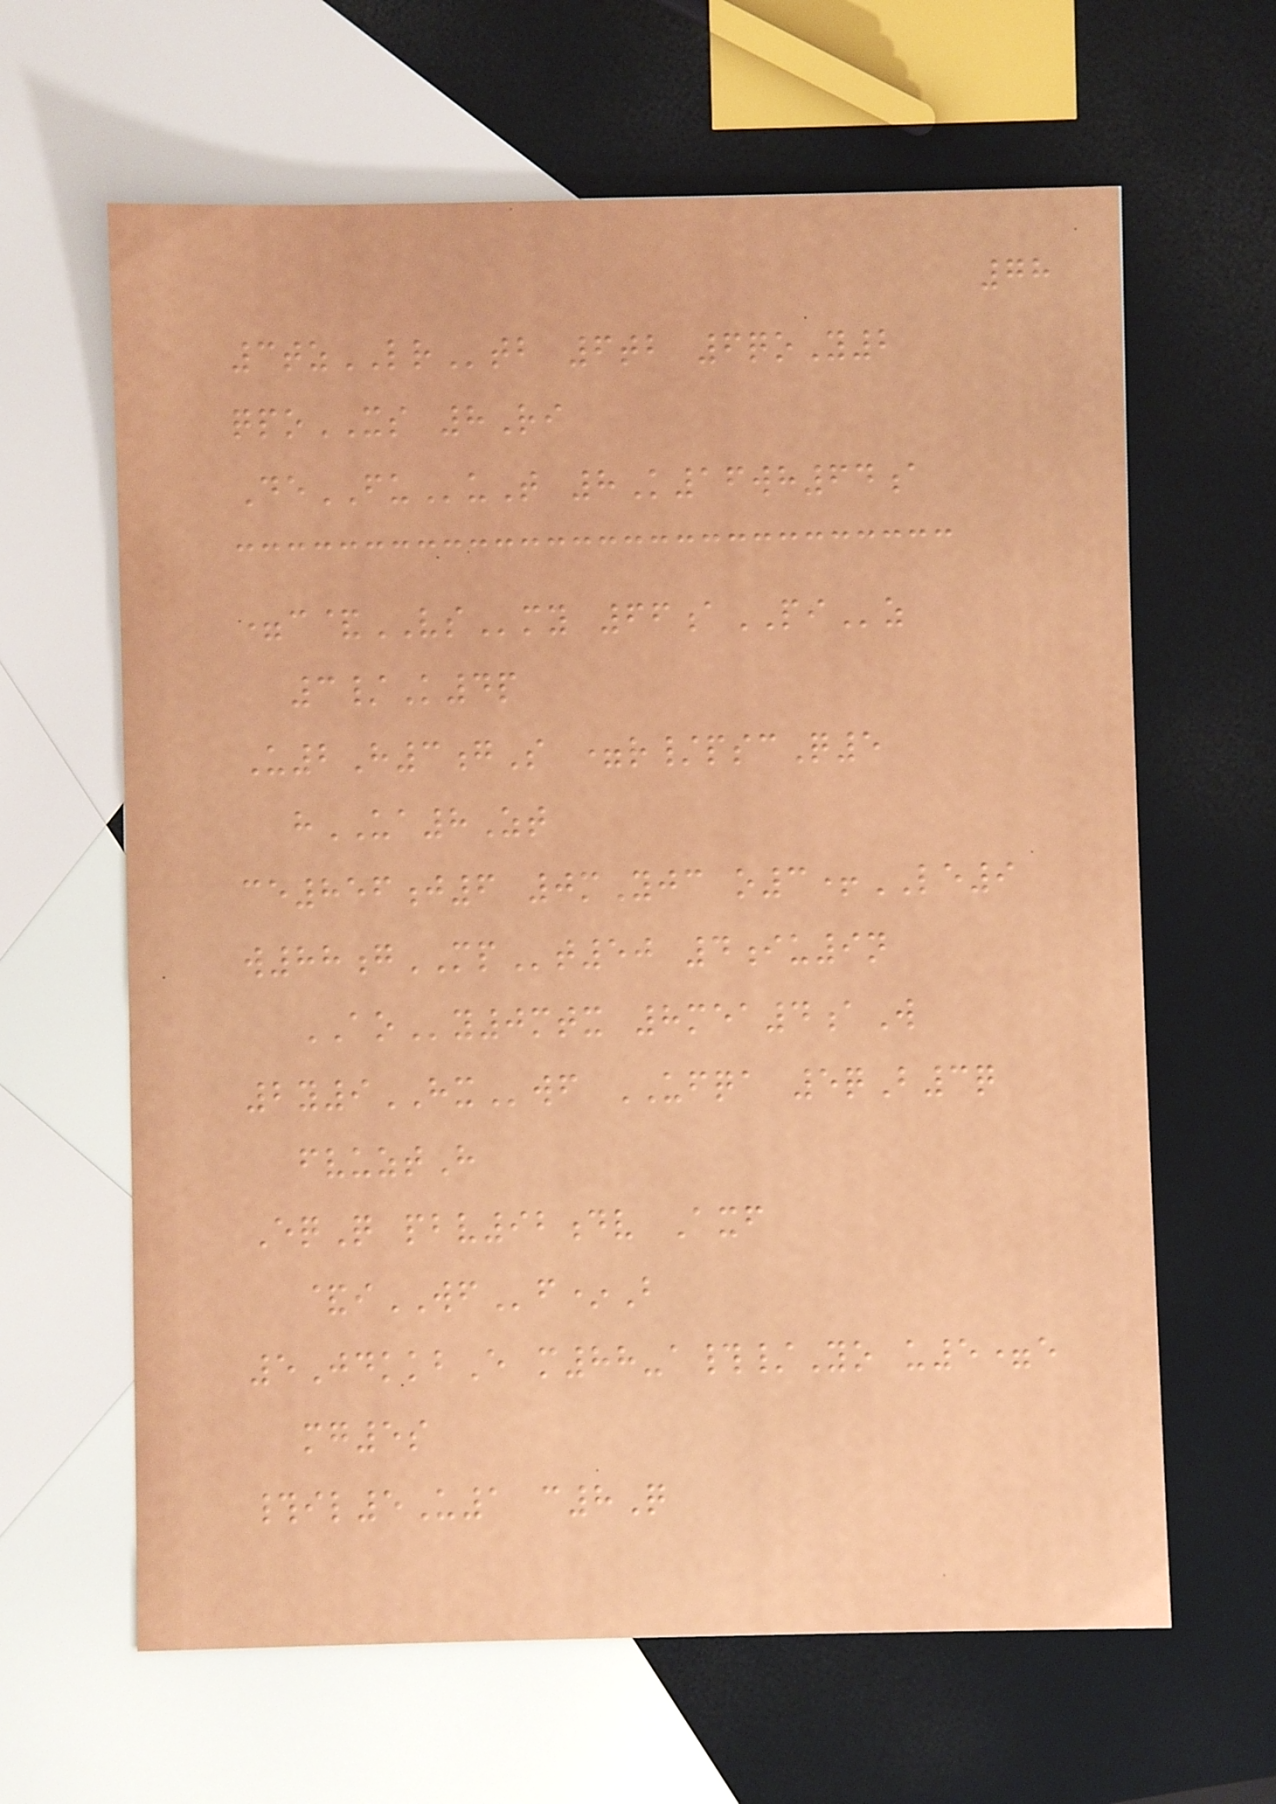78
3tzLRtb 6tb 6qoY2
qpoXS 8Ri
DeFUuT 8K16wh64a
=c&VSmy 66aPIz
3/K4p
U2H3gS =r/pscQ5
hUA8Zt
ce856j6 0mYjc o3+LE9
w88gMPt50 4iu9n
AOy0mtx 8mea4aW
2y9HXwf UFQA 5qB3q
fvuztH
EqQ pbv92dv Axf
&iWFf*B
5JdkkbE m88-a#/Yo u5=e
mg5s
#il5U1 c8Q
